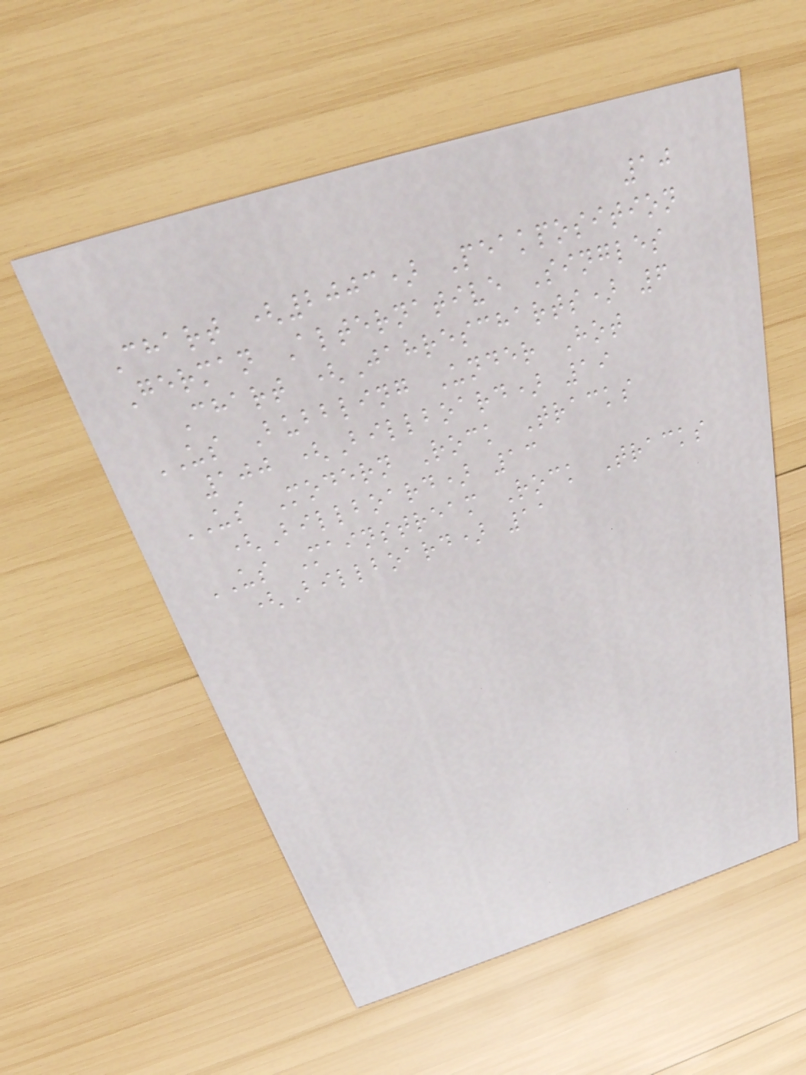10
Chart (2003) Peakposition
German Alternative Singles
Chart (Jahrescharts) 6
US Bubbling Under Hot
100 (Billboard) 19
US Modern Rock Tracks
(Billboard) 13
US Mainstream Rock Tracks
(Billboard) 11
